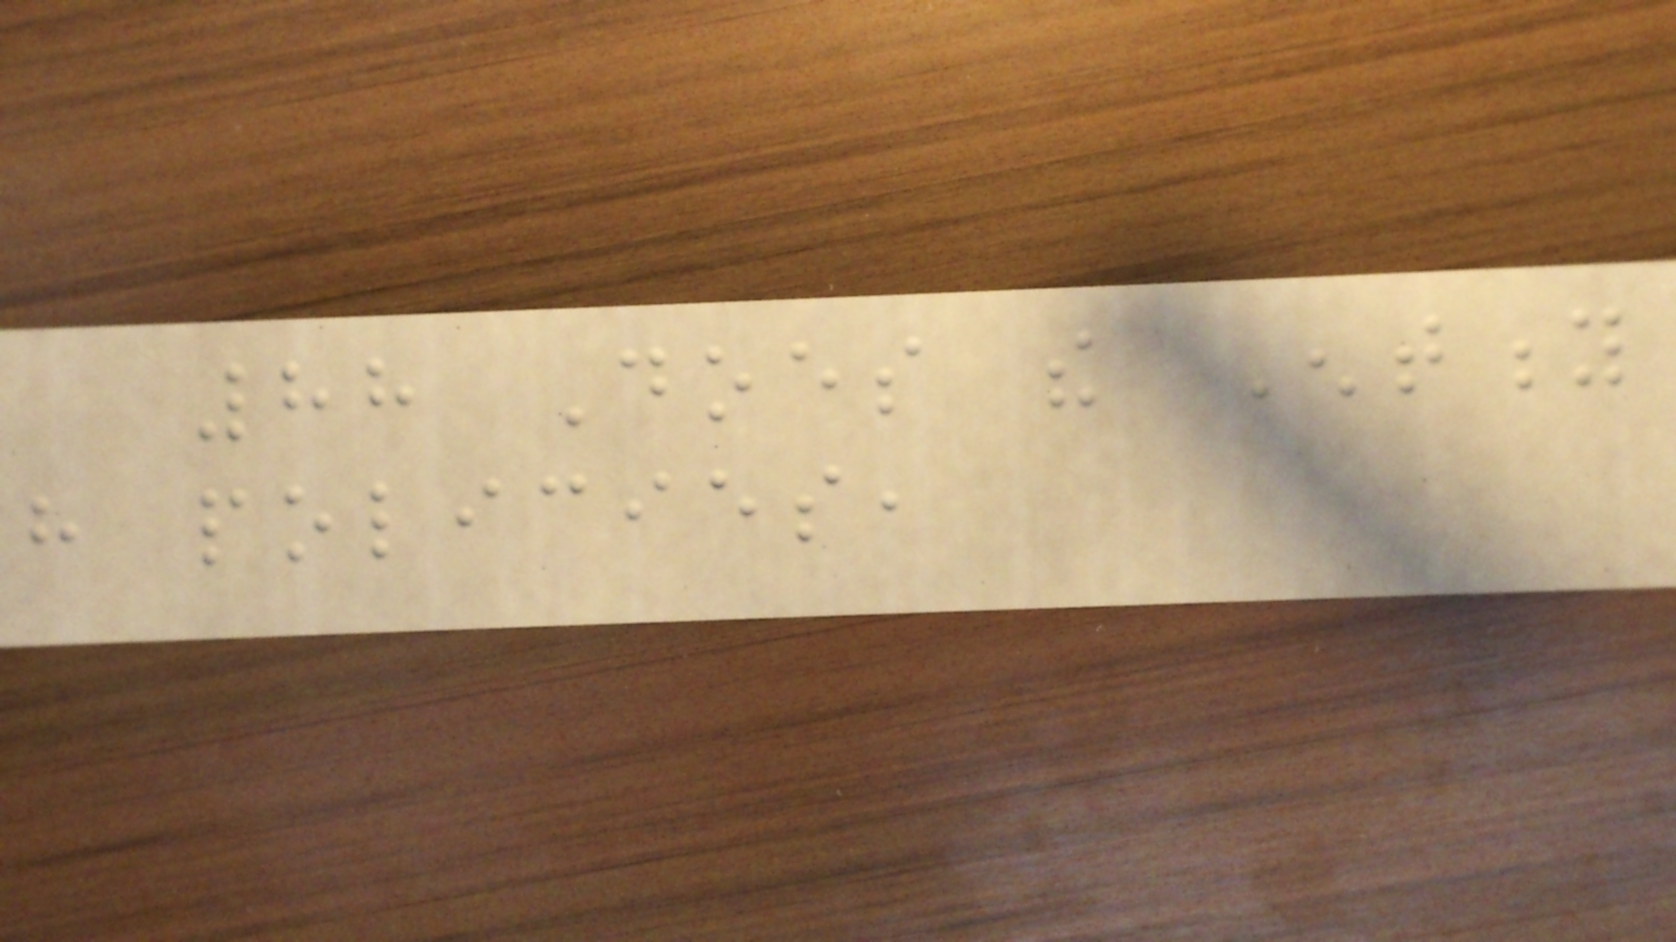88 Does the Entity
have policies,
